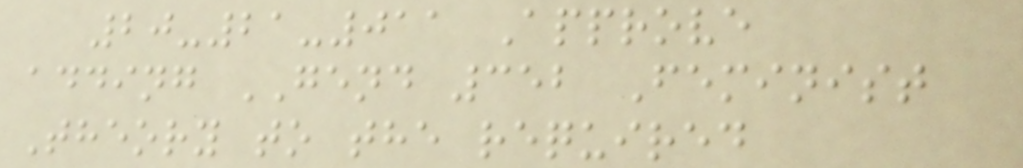20-21-011 Approve
adding GEND 352 Feminist
Theory to the required
